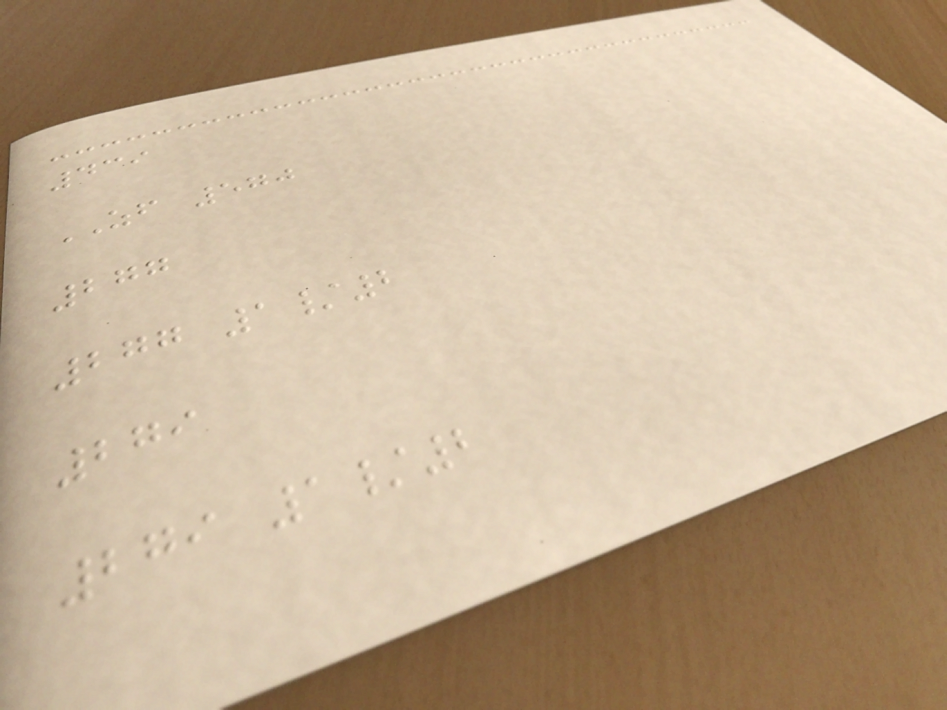439
ZF 570
277
277 1/2
279
279 1/2
